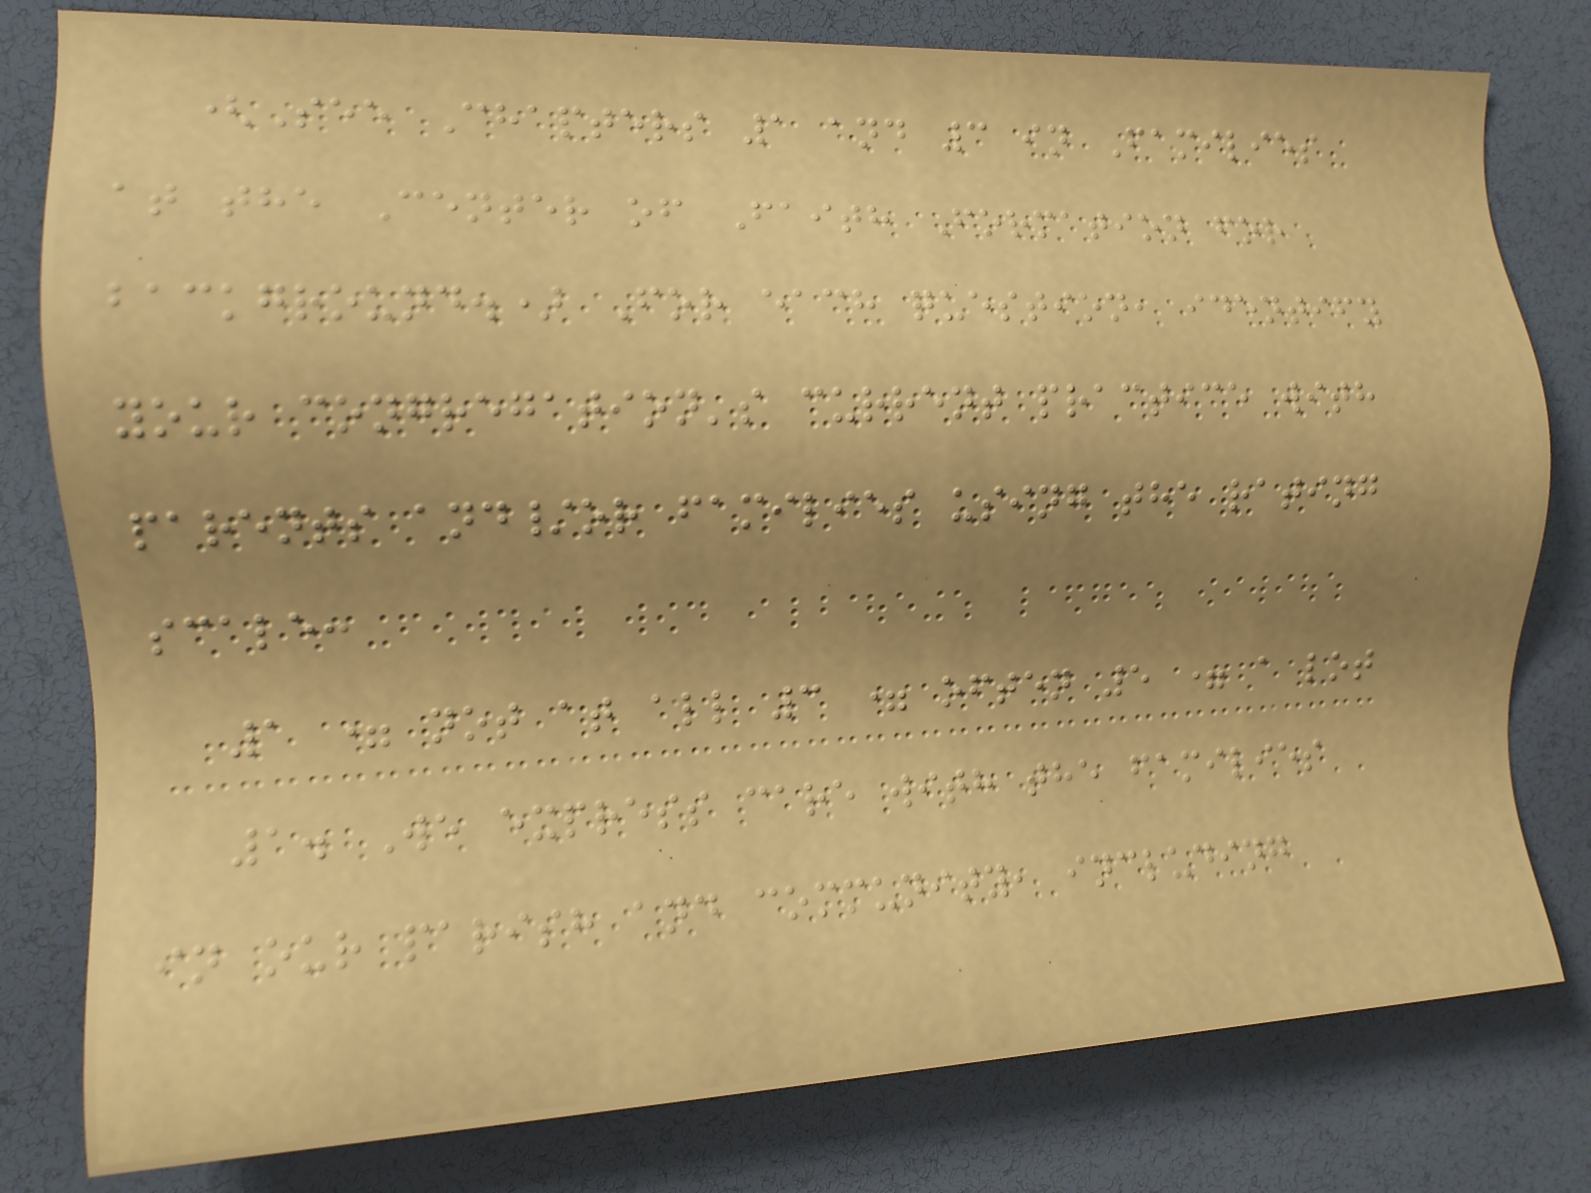(See Chapters 1 and 3 in Families
at the Center of Faith Formation for
background.) For each question, identify
your congregation's current practice with
parents and/or families using the rating
scale:
1 = not at all 3 = often 5 = a lot
1. We express care with the families
in our parish and community, including
